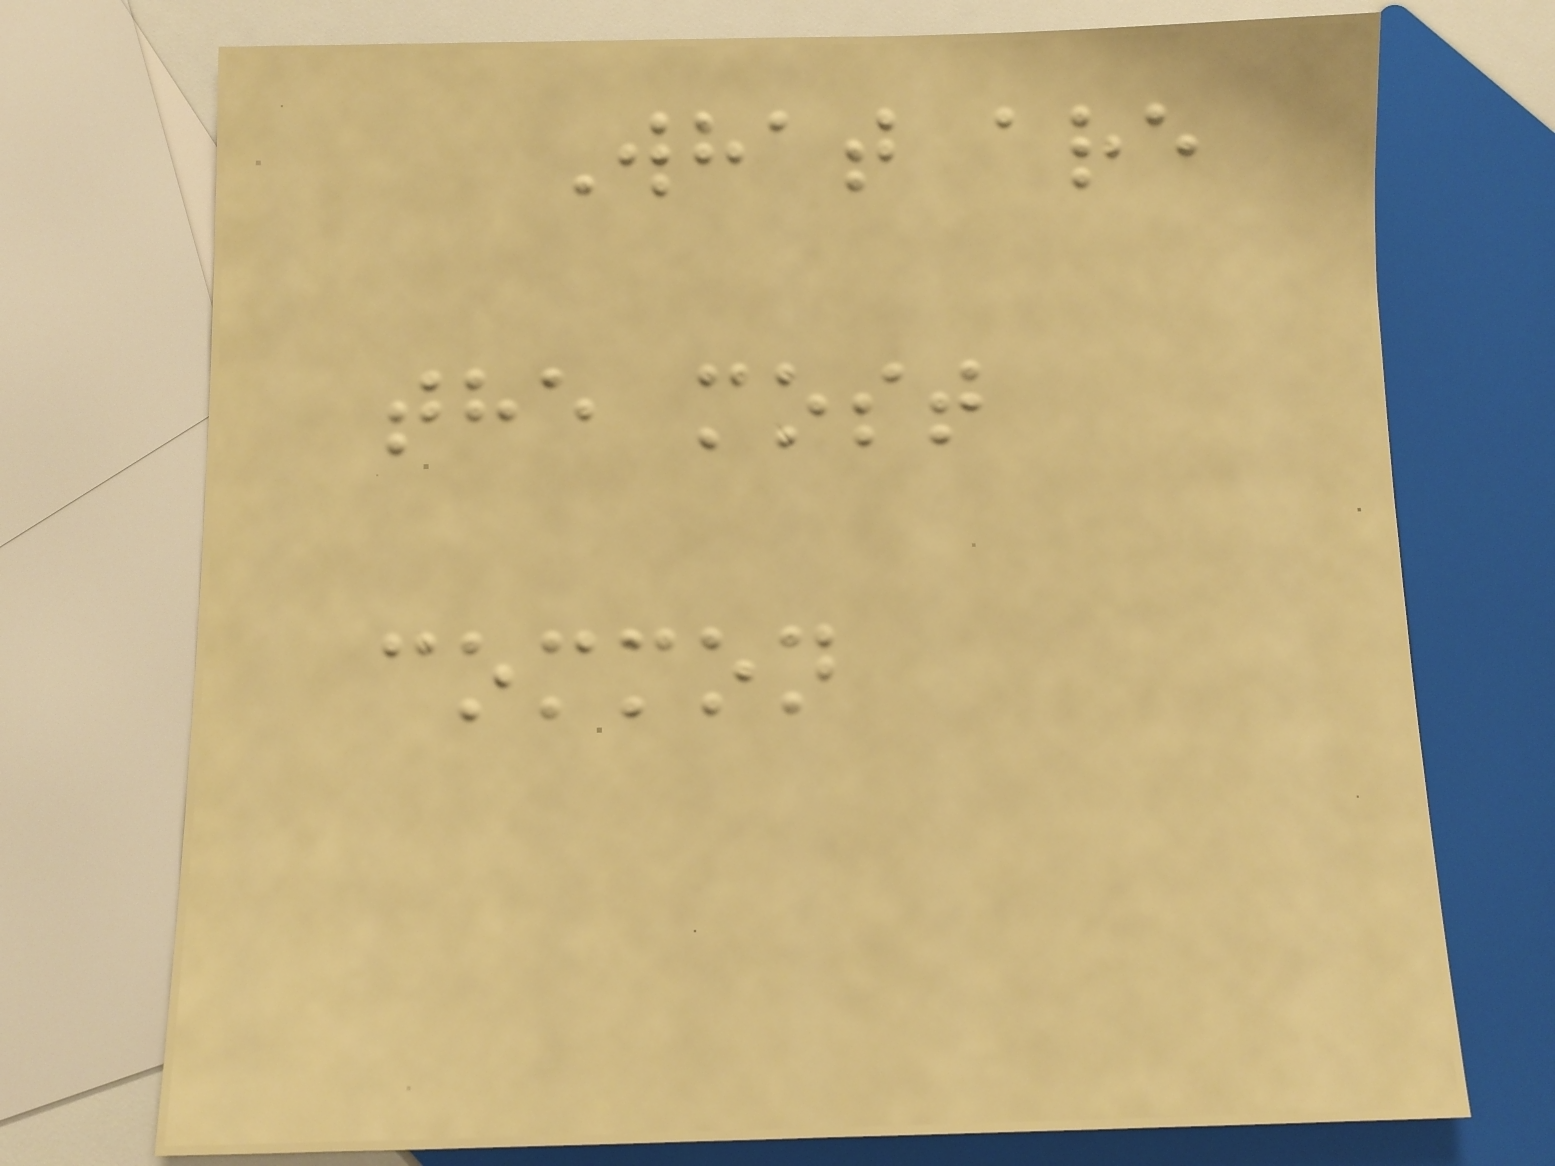What are
the most
common
